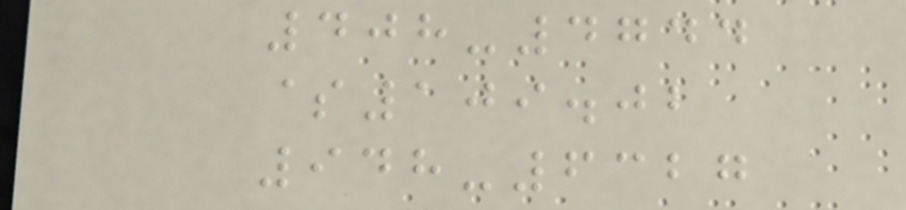408-4744
$109.02
948-6327
